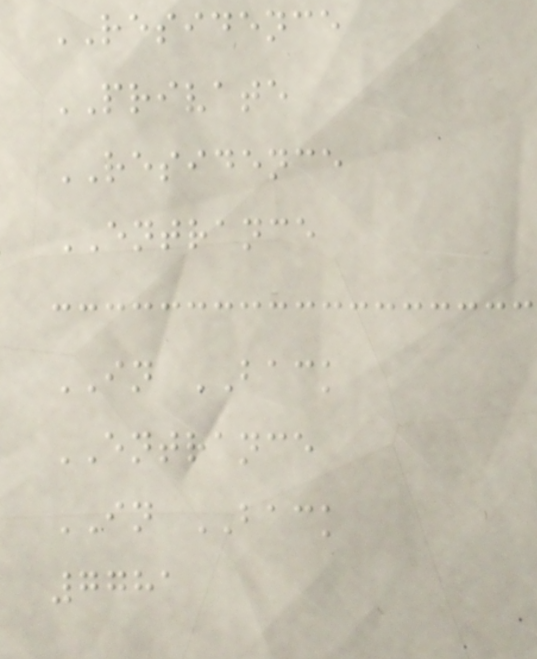RESIDENCE
PRIVATE
RESIDENCE
ENTRANCE
IN BACK
ENTRANCE
IN BACK
7781
